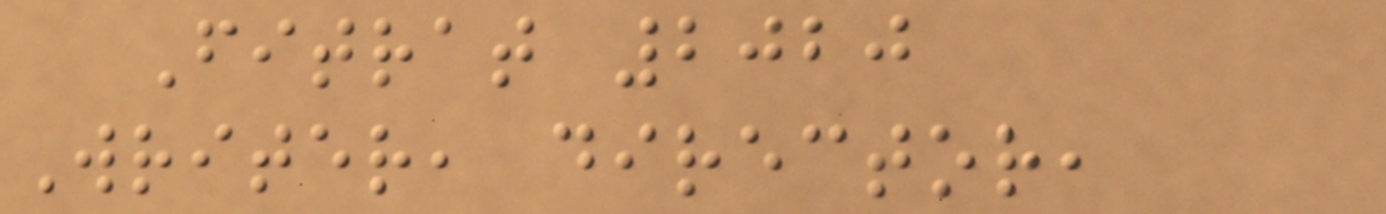Fitrat 2020
Writer, director,
